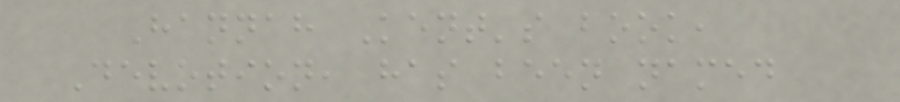Hannah Kent's book,
Devotion, has been named
